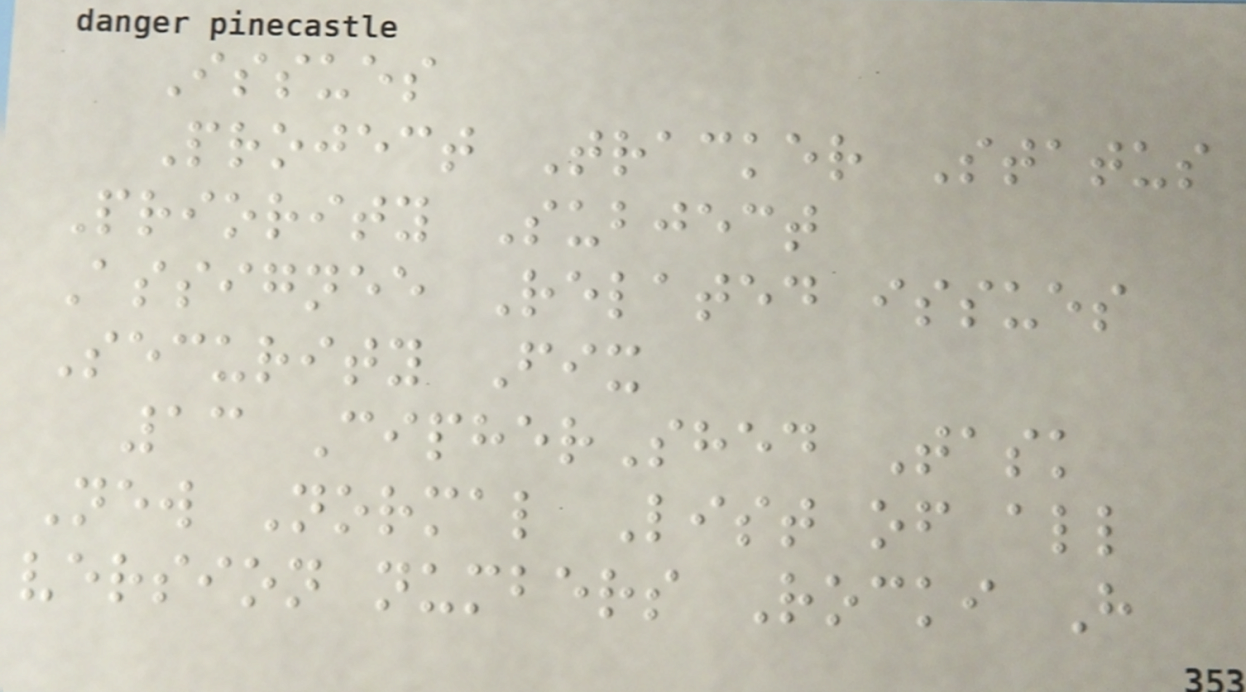Issues
Project Tracker Status
Priority Subject
Assignee Related issues
Security Fix
13 CipherShed Task
New Normal List of all
version numbers Rocki H
